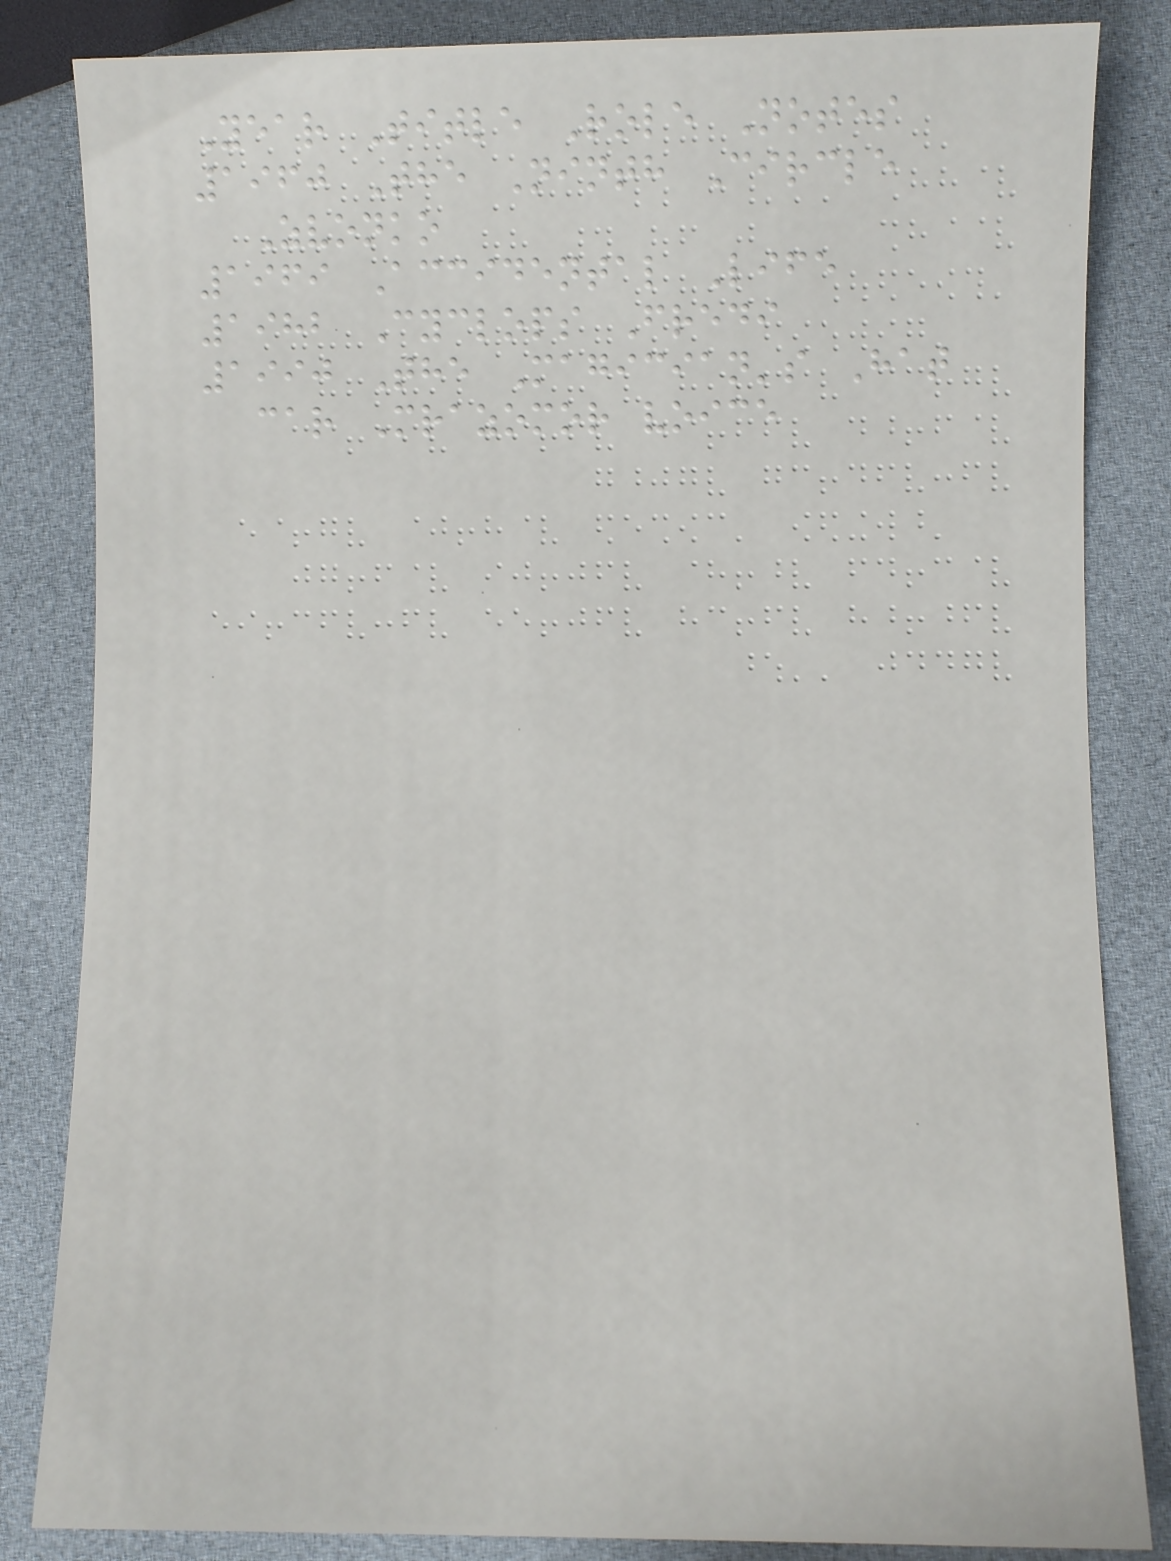Year Title Role Notes
1960 The Ninth Circle
Zvonko
1969 Accidental Life
1982 Cyclops Fredi
1990 The Magician's Hat
car Mrazomor voice
